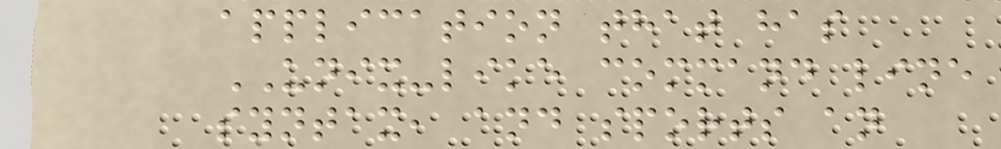application that has
UNIX-like command line
syntax, and sports an
